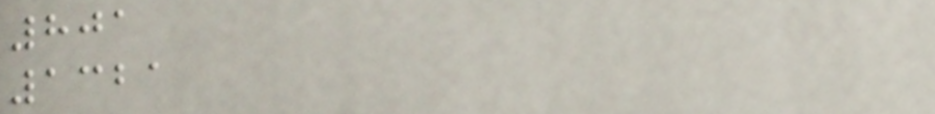801
1321
